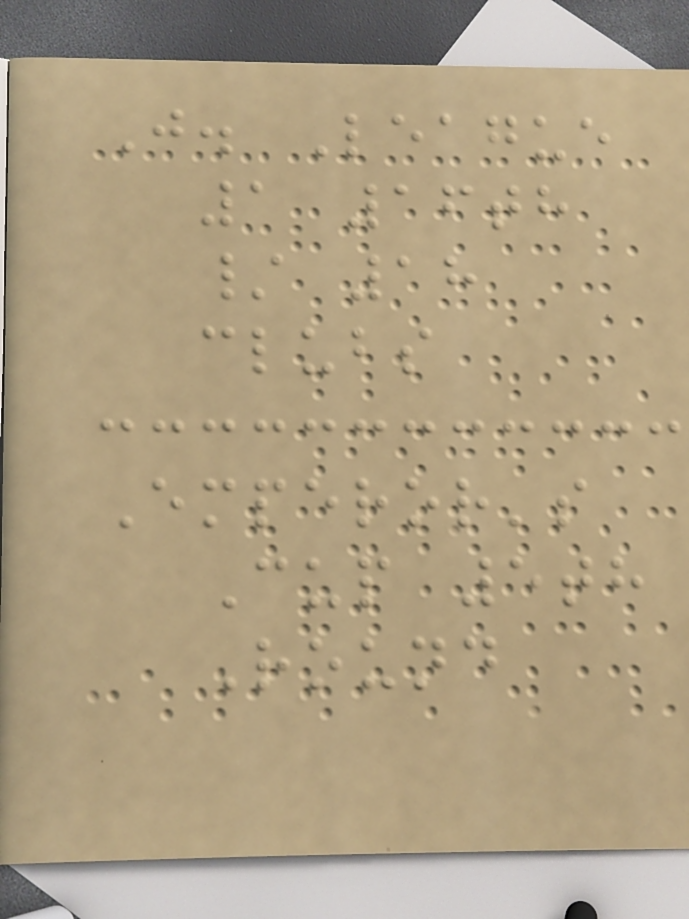J. League
1 16th
/ 18
clubs
Emperor's
Cup 5th
Round
